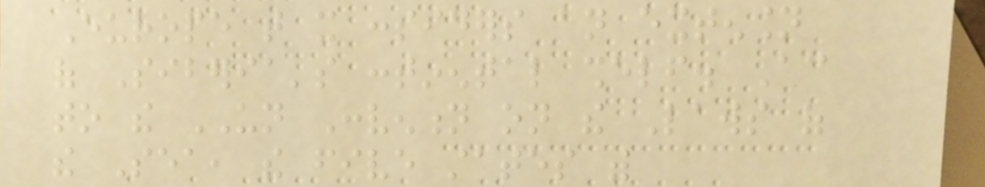Europe that it considers an extension
of Siberia's continental shelf. According
to the UN Convention on the Laws of
the Sea, the five states with
